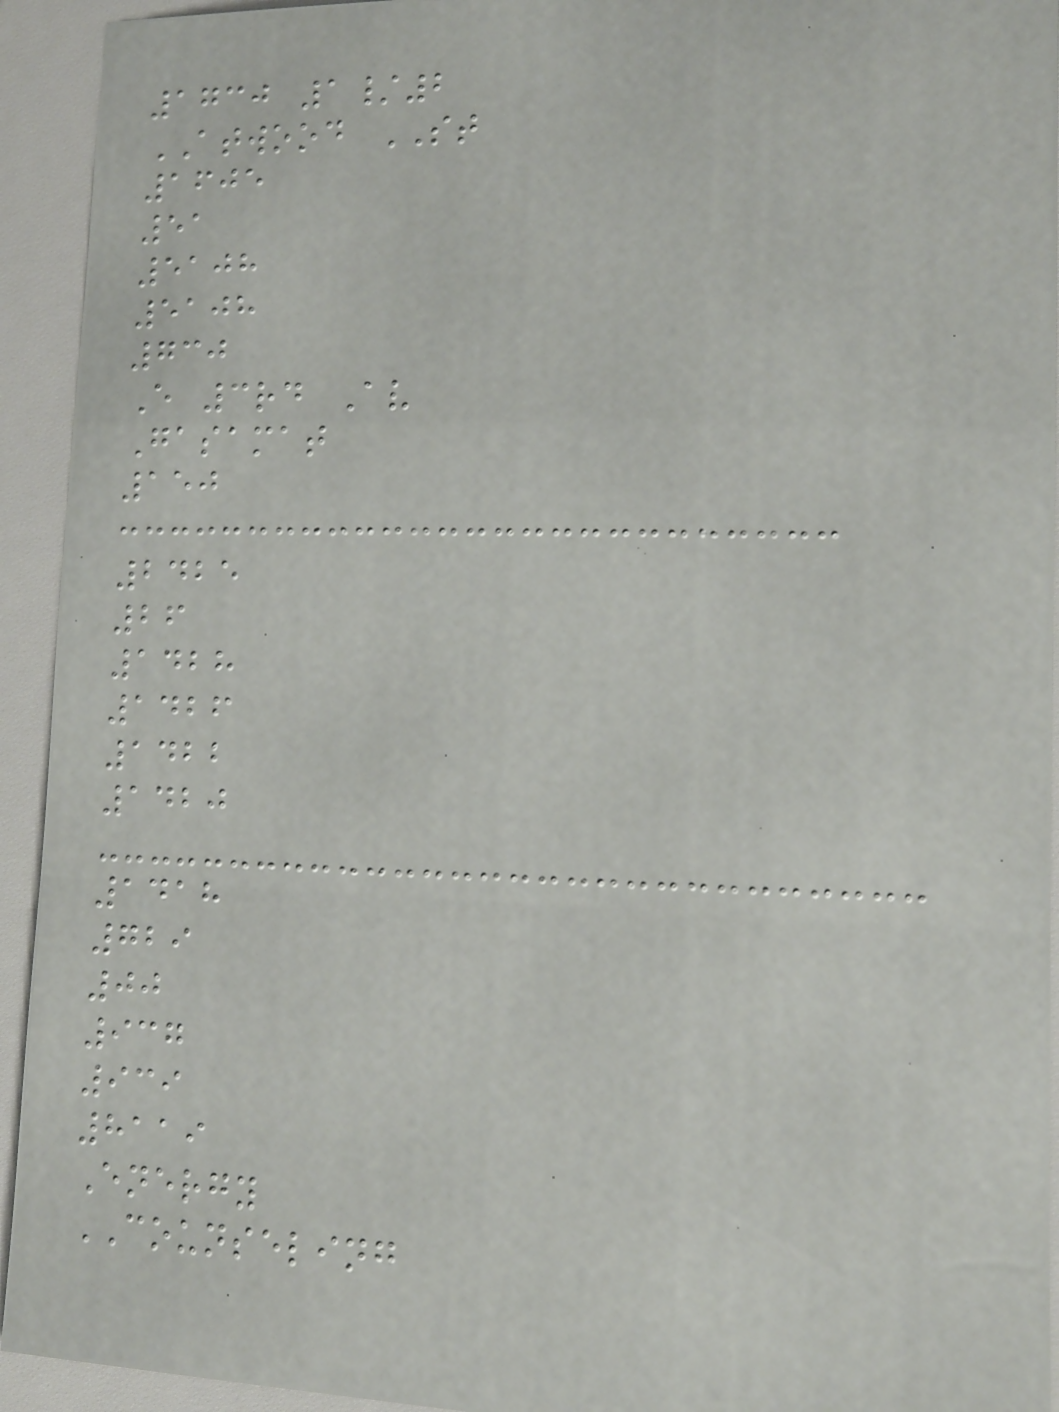1730 1/2
ATWOOD ST
1605
51
5108
5108
730
E 3rd Av
Gasamat
150
2425
26
1428
1426
1422
1420
1418
729
00
937
939
8119
Energy
COUNSELING
